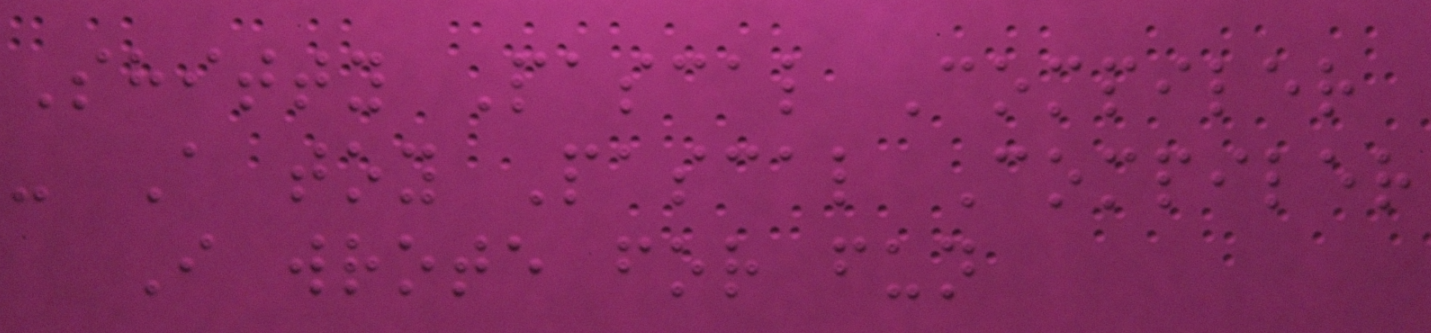Shitty Pascal Compiler
- A toy Pascal Compiler
I wrote for fun
